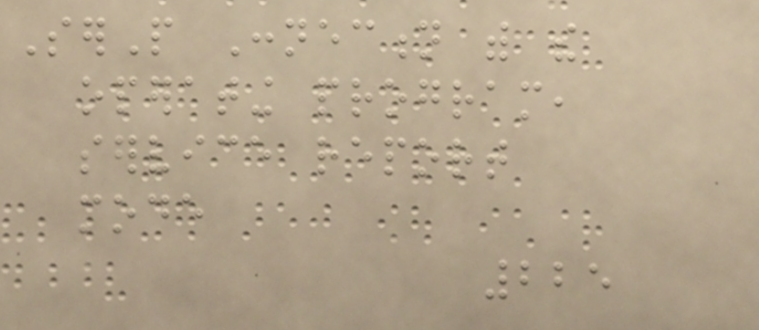SerP Connection with the
operating program,
service report
mode
225
